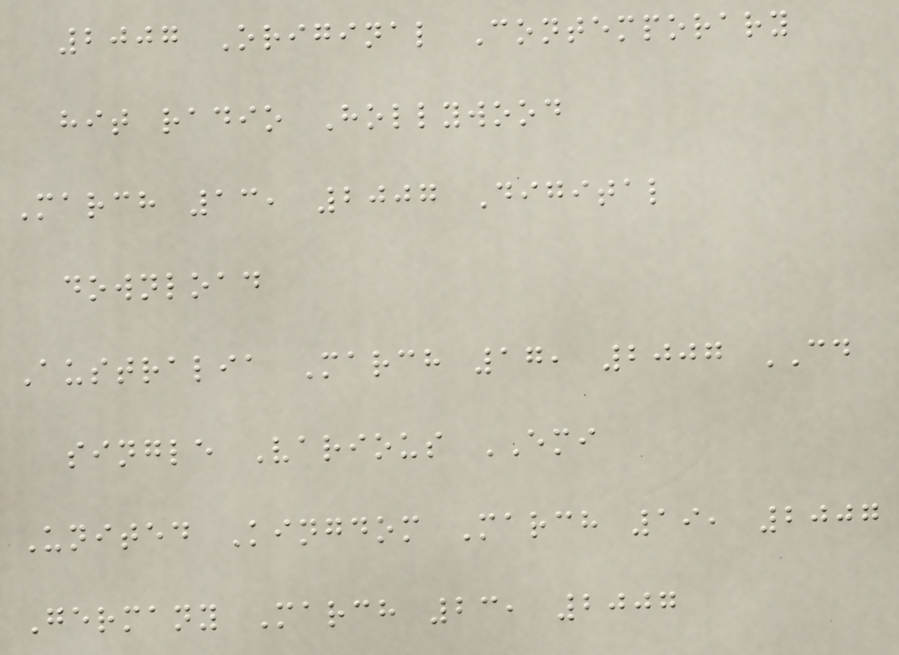2007 Original Contemporary
hit radio Hollywood
March 13, 2007 Digital
download
Australia March 17, 2007 CD
single Various EMI
United Kingdom March 19, 2007
Germany March 23, 2007
